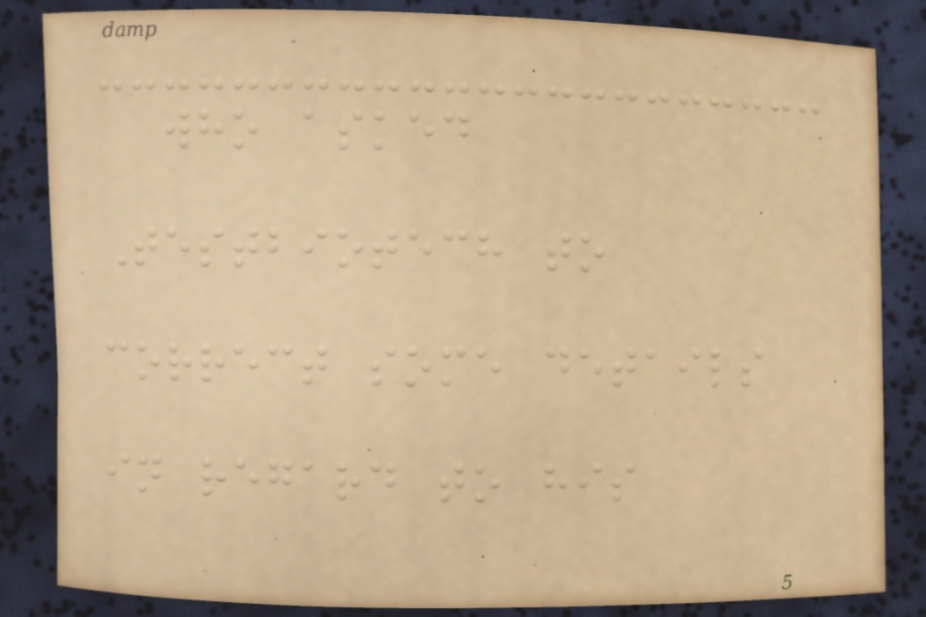who asked
Testbiotech to
correct some details
in regard to his
